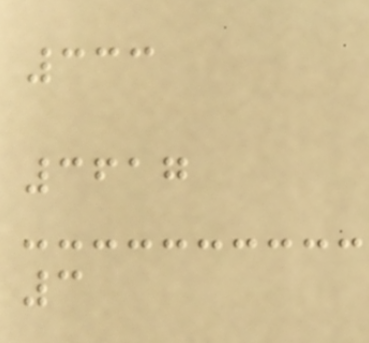333
3617
3
